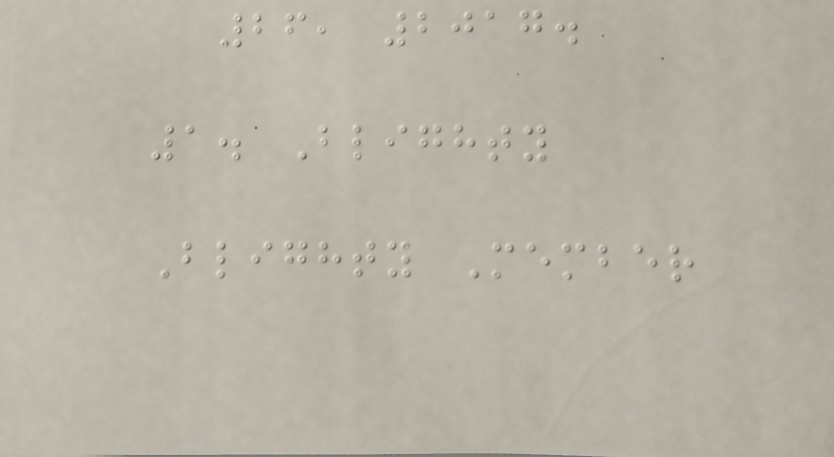26, 2017.
1. Blighty
Blighty Member
